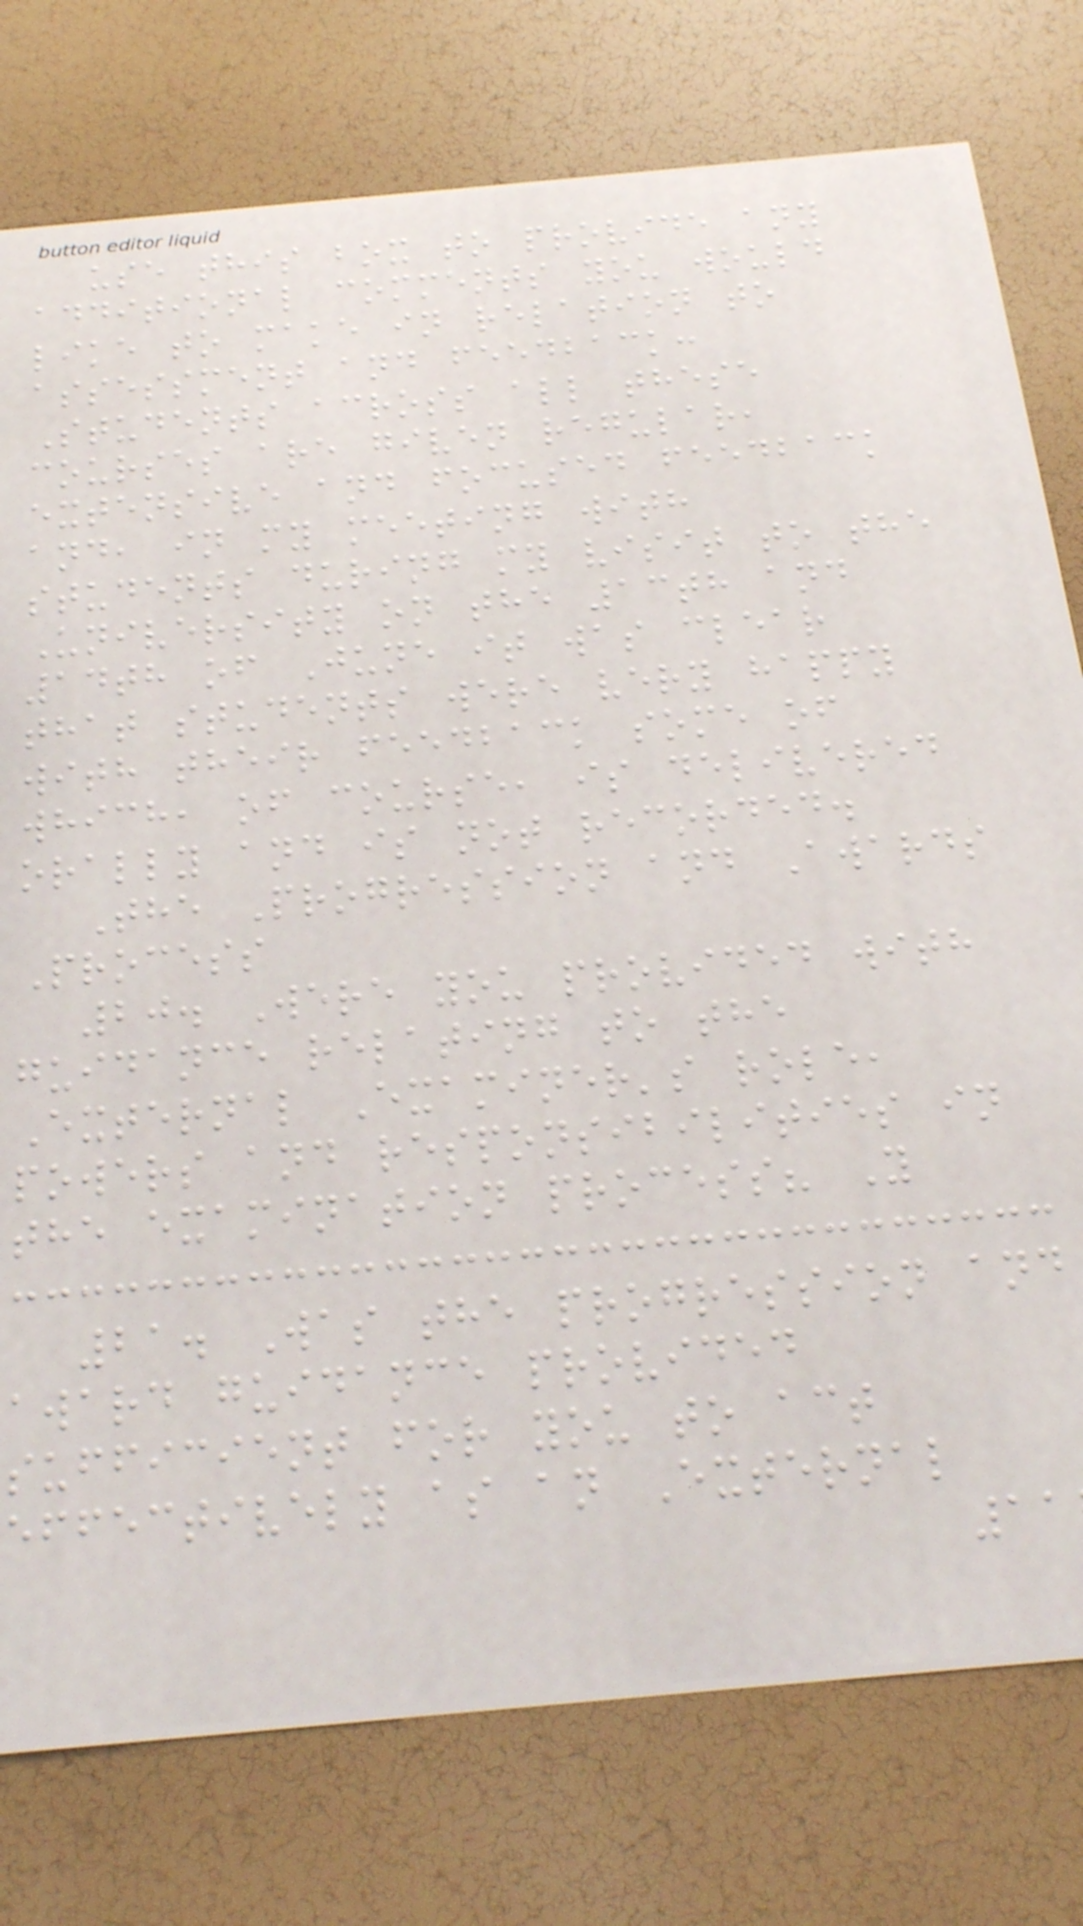use this box to provide any
additional comments you would
like to make in relation to
assessment and feedback:
Students across all these
courses are given regular,
extensive and focused feedback
and, in my meeting with
students during my visit to the
University on the 13th and
14th of June it was clear
that students were very happy
with their feedback some of
which, of course, is delivered
orally and is not recorded.
The Progression and Awards
Process
20. Were you provided with
guidance relating to the
External Examiner's role,
powers and responsibilities in
the examination process? Y
21. Was the progression and
award guidance provided
sufficient for you to act
effectively as an External
